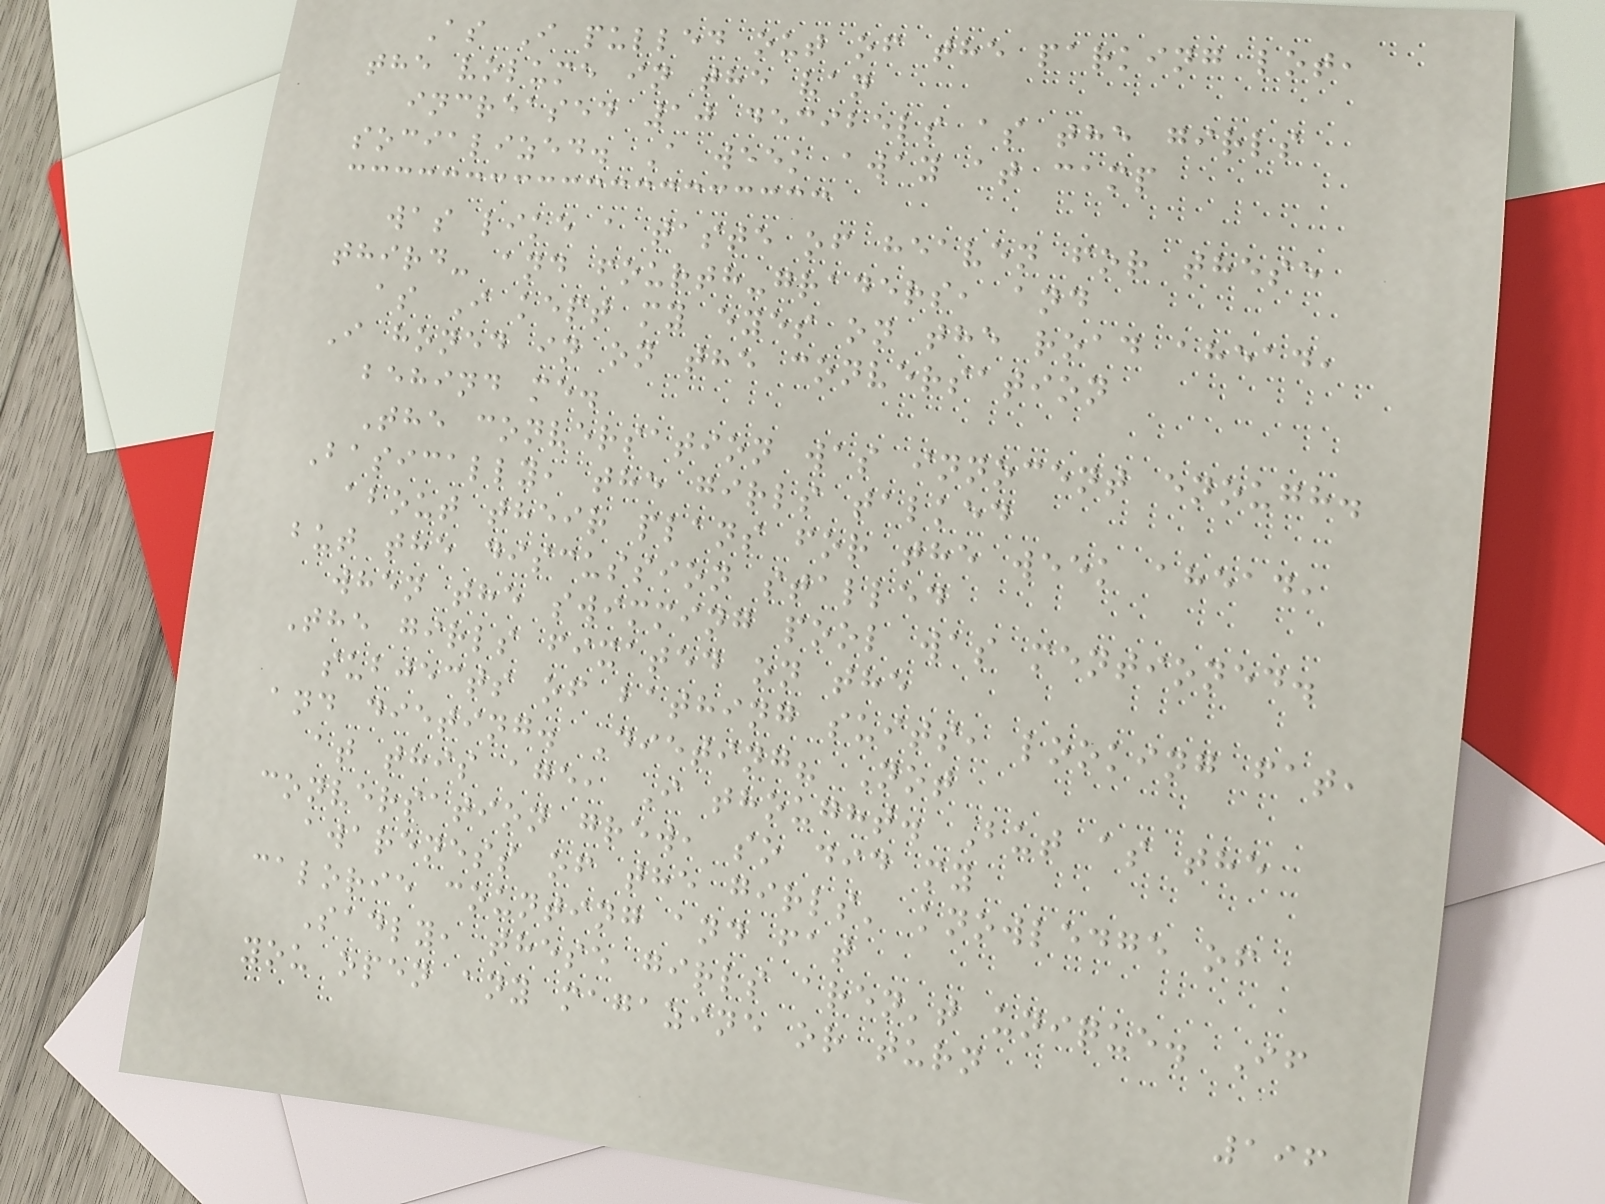As I pulled out of the parking lot,
the volume in the van
increased 10 decibels as the girls
socialized. A week away at camp
was like a taste of heaven for these
third- and fourth-graders, and
as I kept my eyes on the road ahead,
I honed in on the conversation
behind me.
The conversation was innocent enough.
Basically, the girls talked
about their plans for the week ahead,
but the discussion stalled
when the swimming pool was mentioned.
The girls fixated on the
subjects of bathing suits, looking fat,
and dieting. Dieting? Not
at this age, I thought. But as the
conversation grew, so did my
awareness of the girls' knowledge of
calorie counting and fat
Sadly, these girls aren't unique. If
you open any magazine or turn
196
